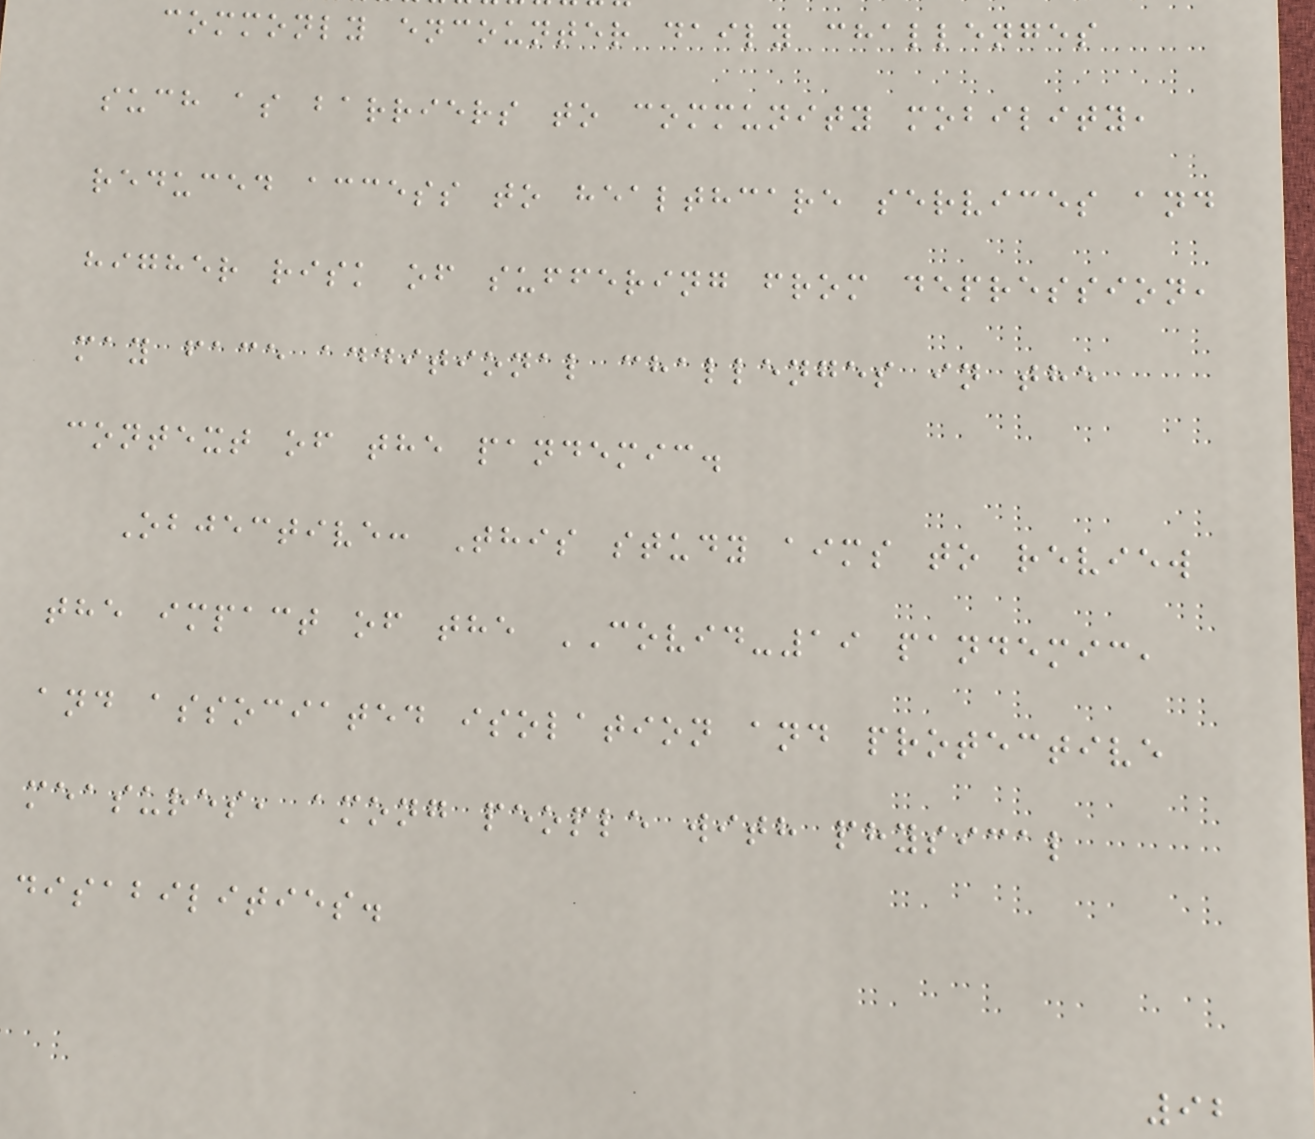commonly encounter daily challenges
such as barriers to community mobility,
reduced access to healthcare services and
higher risk of suffering from depression,
may face additional challenges in the
context of the pandemic.
Objective: This study aims to review
the impact of the COVID-19 pandemic,
and associated isolation and protective
measures, among people with physical
disabilities.
92
